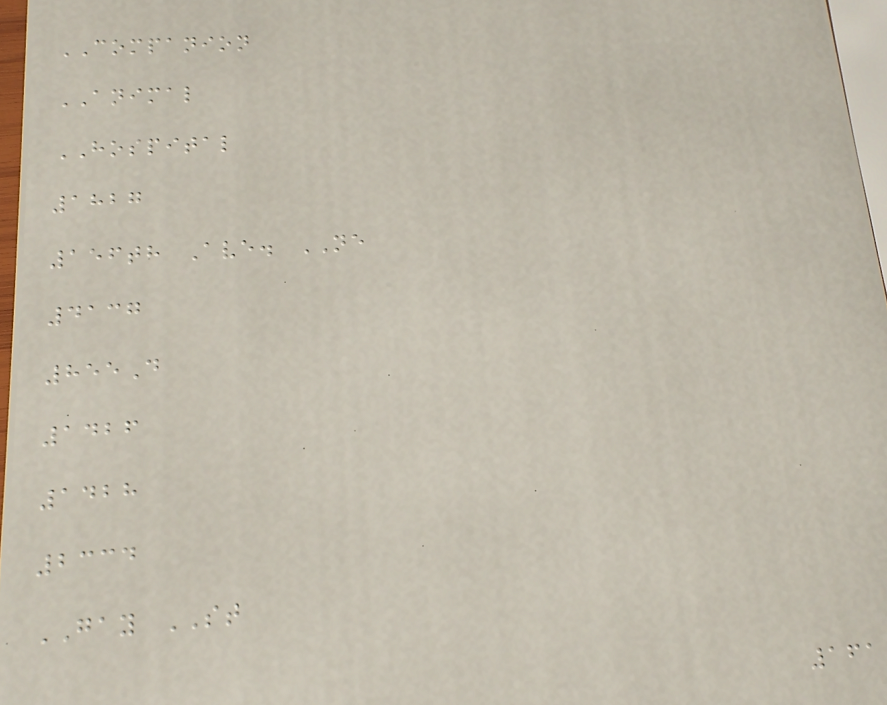COMPANION
ANIMAL
HOSPITAL
1827
156th Ave. NE
4137
855D
1426
1428
2334
GAY ST
161
